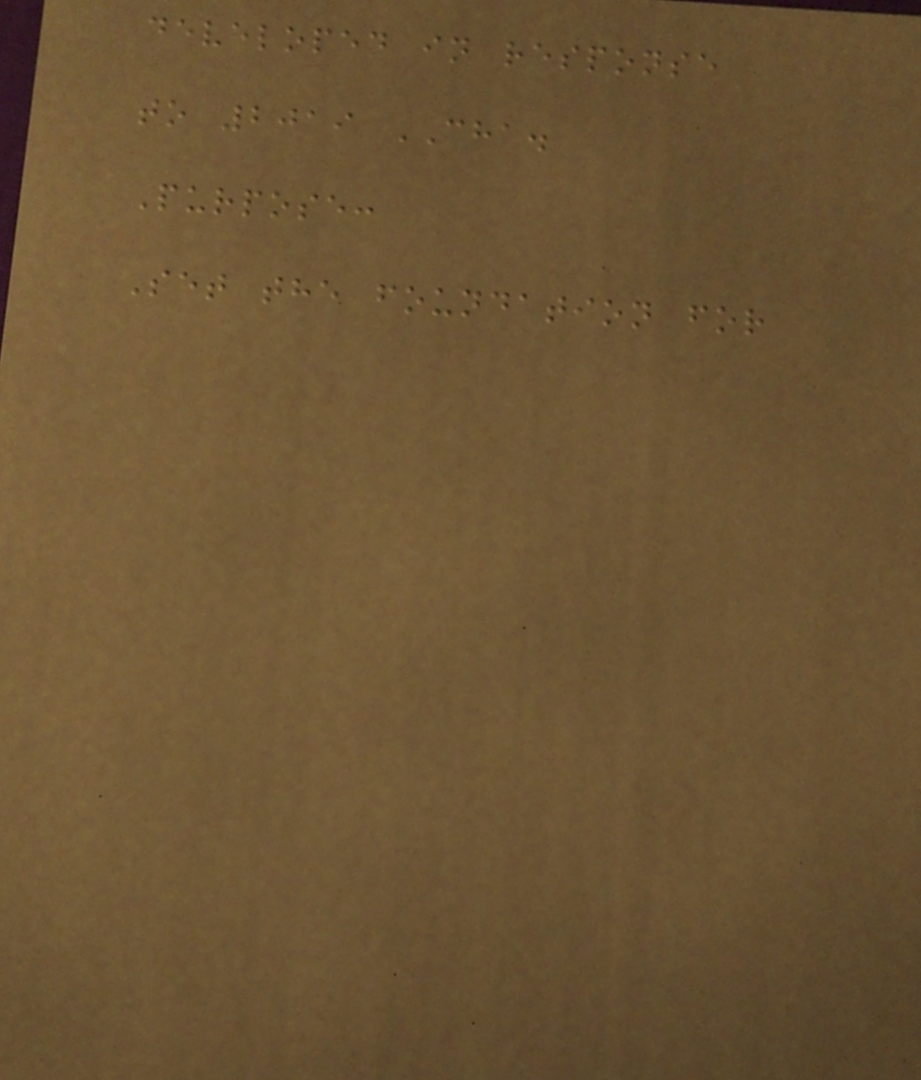developed in response
to 2019 CHA.
Purpose:
Set the foundation for
